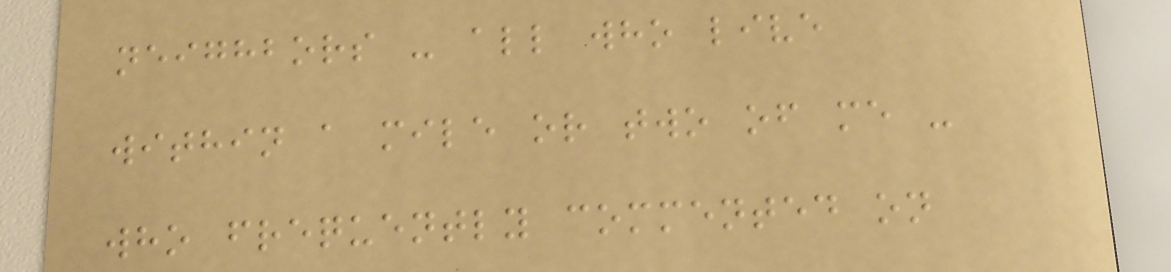neighbors - all who live
within a mile or two of me -
who frequently commented on
